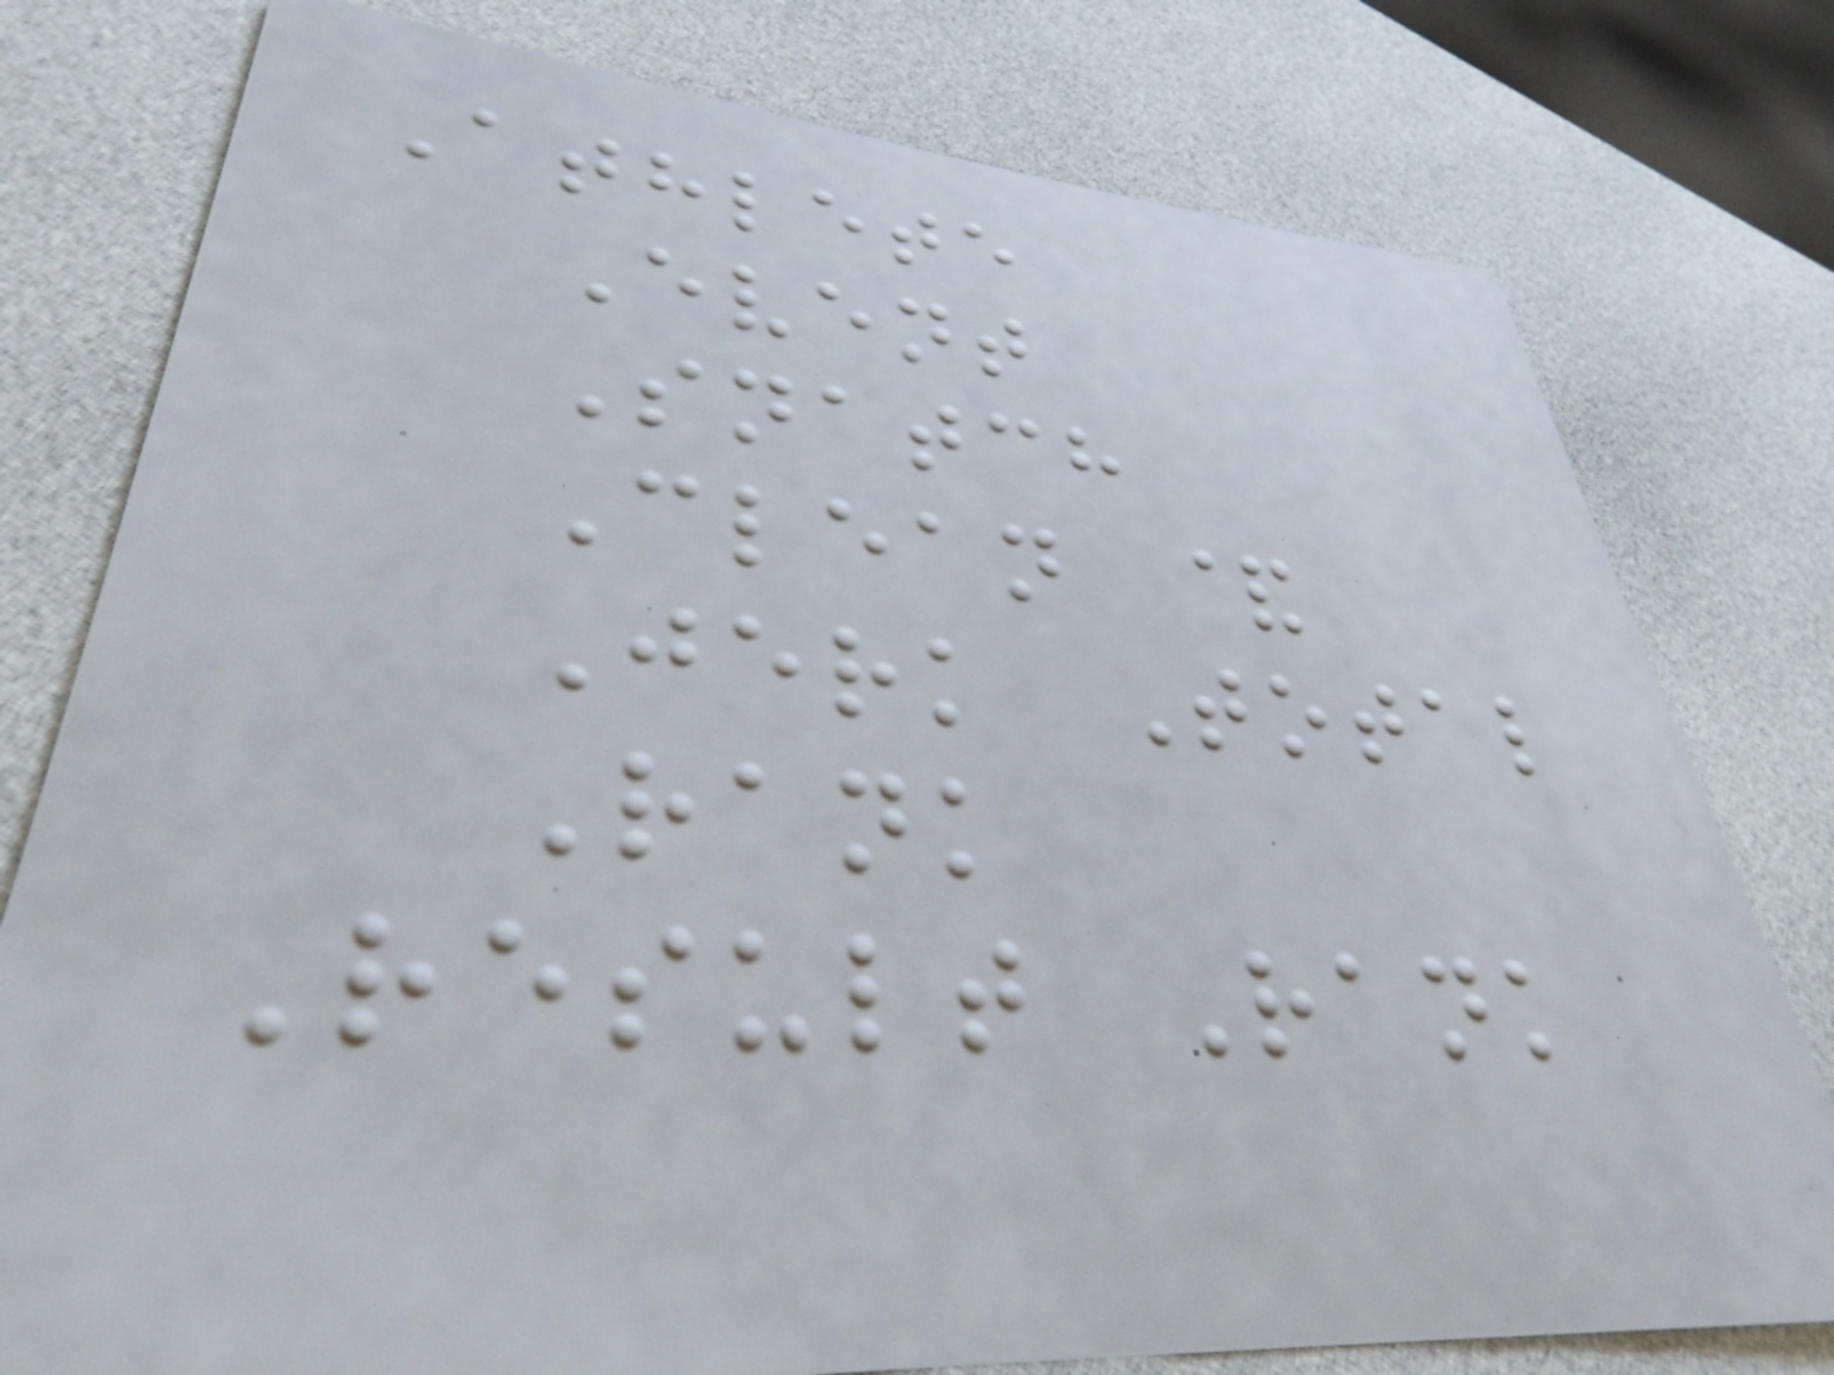Athlete
Event
Snatch
Clean &
Jerk Total
Rank
Result Rank
